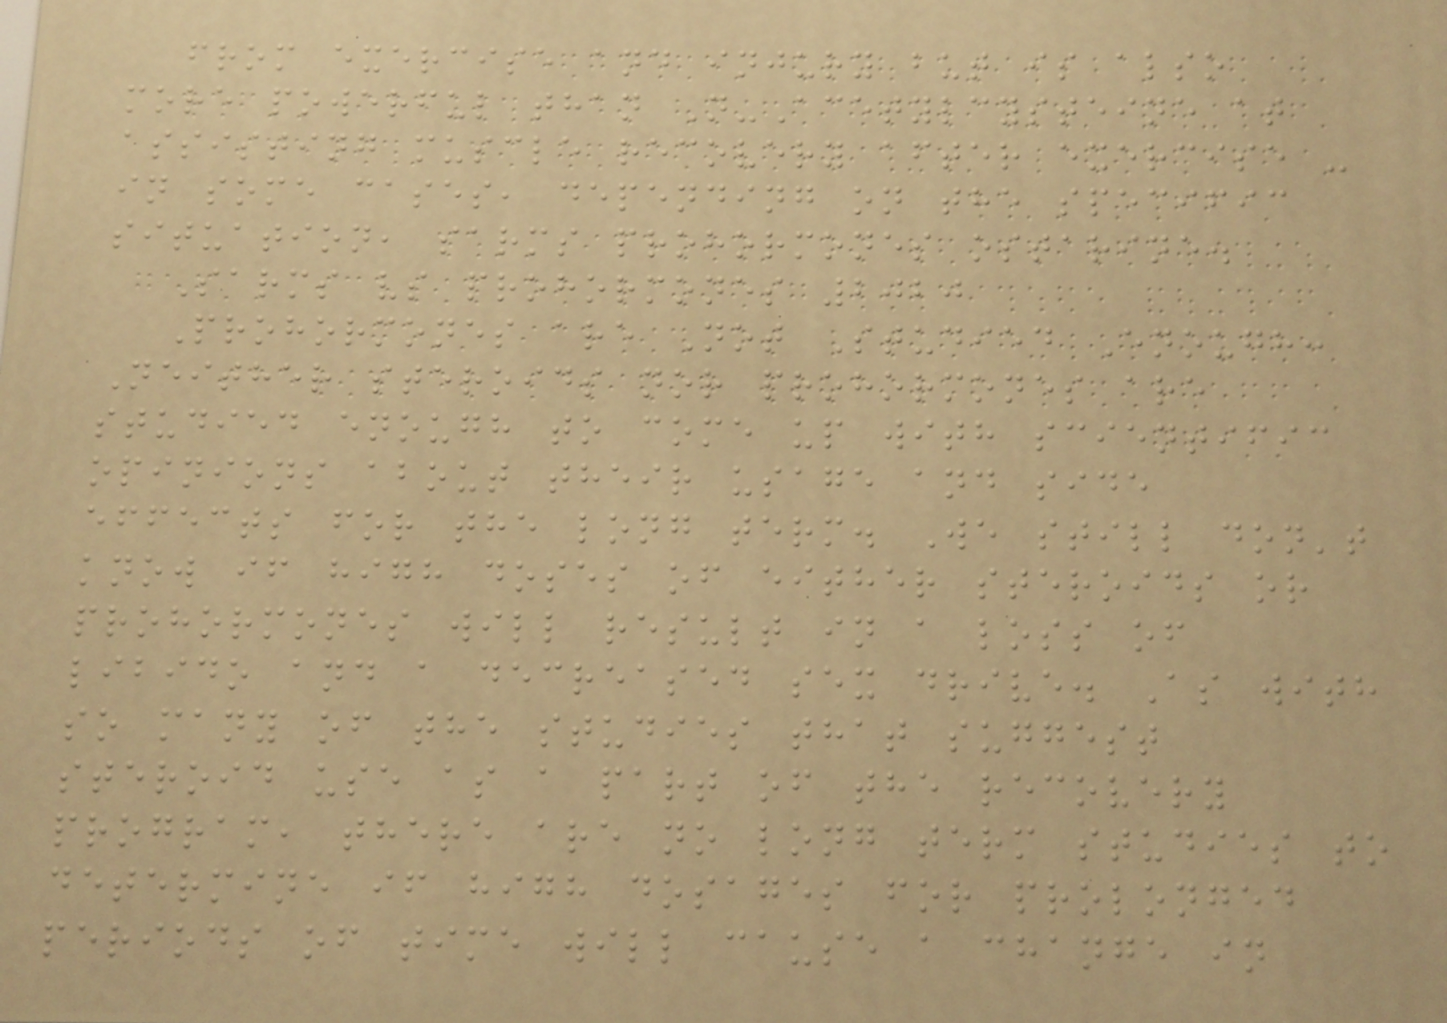from exercise and injury but is also
more powerful than N-Acetylcysteine at
assisting muscle recovery after exercise -
in some cases, depending on the specific
situation, sarms prohormones ostarine.
Sarms vs prohormones 2020
Prohormones are Not Studied Enough:
Neither steroids nor prohormones are
studied enough to come up with scientific
opinions about their usage and side
effects for the long term. We still don't
know if high doses of either steroids or
prohormones will result in a loss of
libido and a decreased sex drive. As with
so many of the studies that suggest
steroid use as a part of the recovery
program, there are no long term studies to
determine if high dosages for prolonged
periods of time will cause a change in
